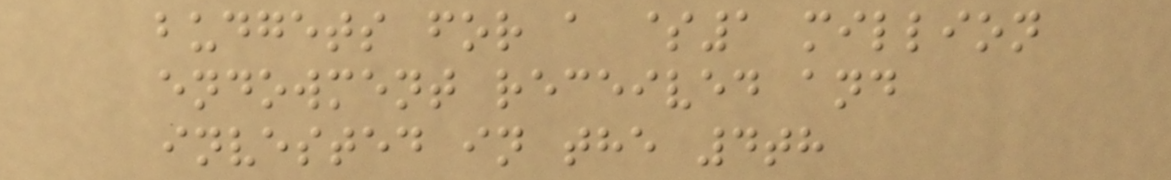budgets for a $1 million
endowment received and
invested in the 4th
